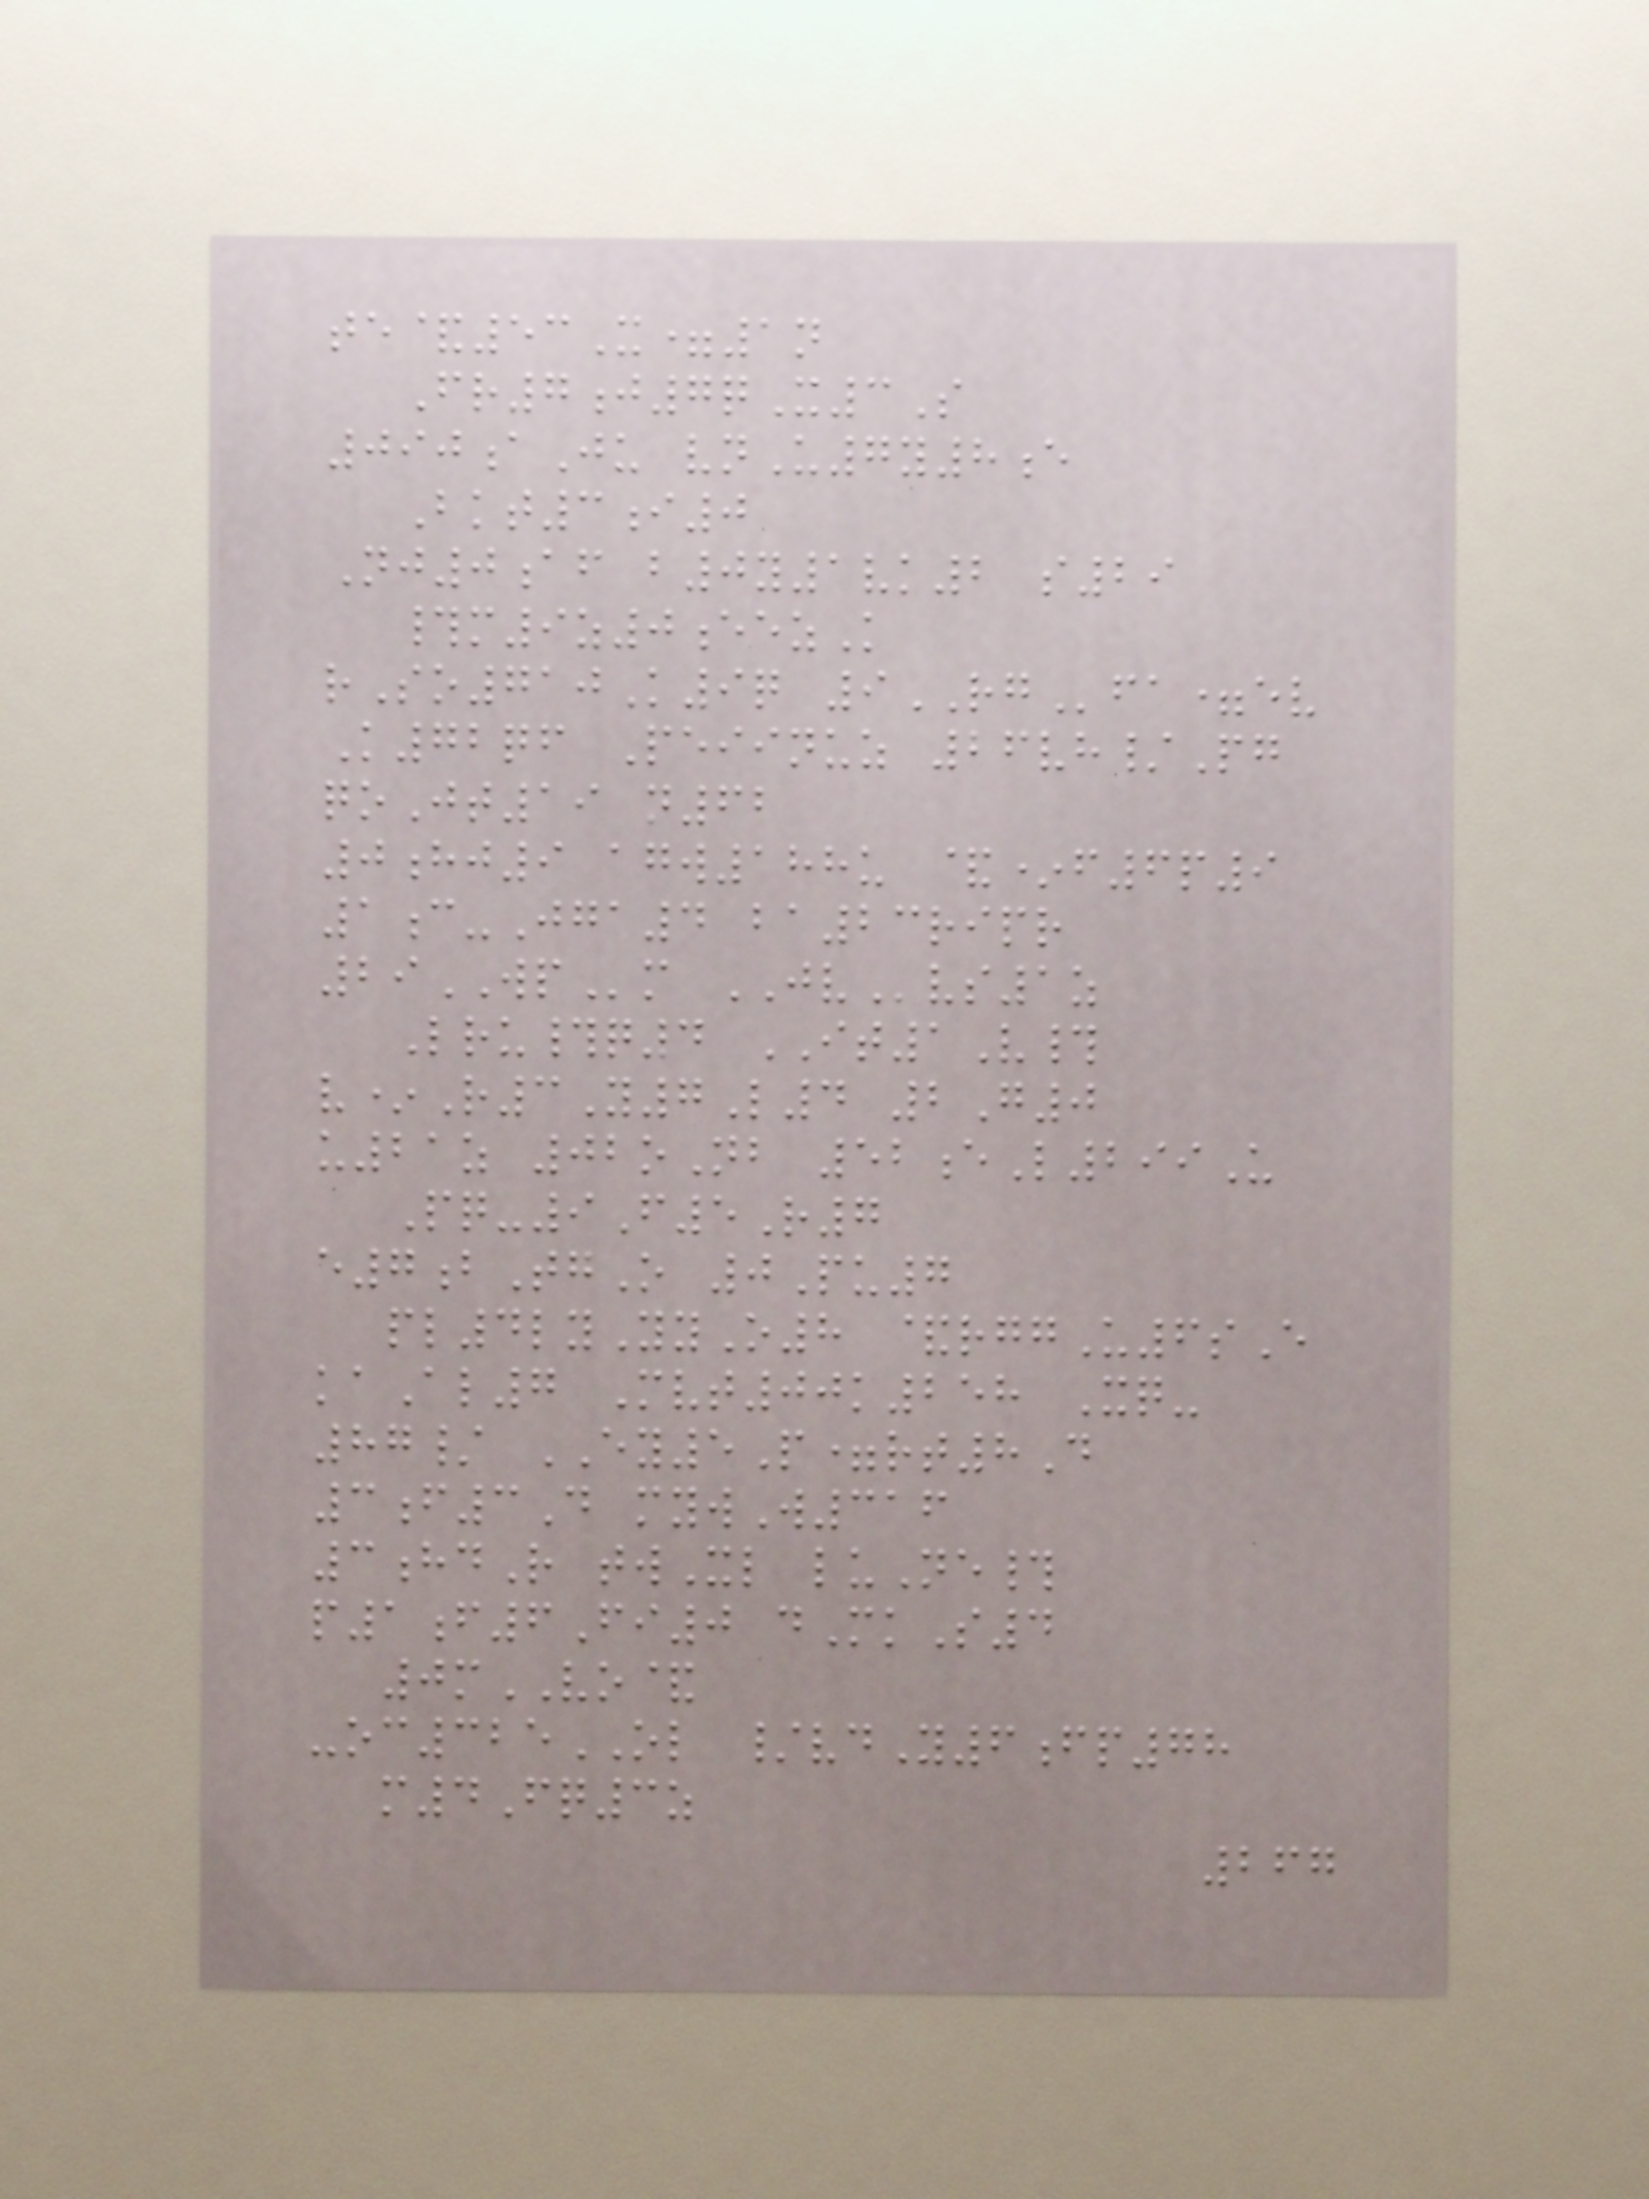te&53X=1n
Fr7j7qX3S
090aJu vnU7y8e
Bkt3i0
Nj0af b0y1vk2 s29
#m9z0eezK
rSo710K9q 9RGfa=ev
K72qf Peiinuz 26vh/Pg
qoJt19 n62
0hj9 agw188u &*f6p9
1c-Jga4 ba23ripr
29WPm JVvs1z
Lru#q4 IT1V#
v*R3Y7L4 2G0
u21z 02oNb 52eL299U
Pq-9F5R7
e7bTgO 0Pu7
pl4lyYyO8 &rggU6sE
kaAl7 Mvt00k258 Xq-
87/ EY5P=rt8D
3f3D mywW316
3hdR twXl luNe#
p1f6Fi0 dMkS4
0mVO&
-oc325OL /vdY6fp78
m4Fq3z
267
